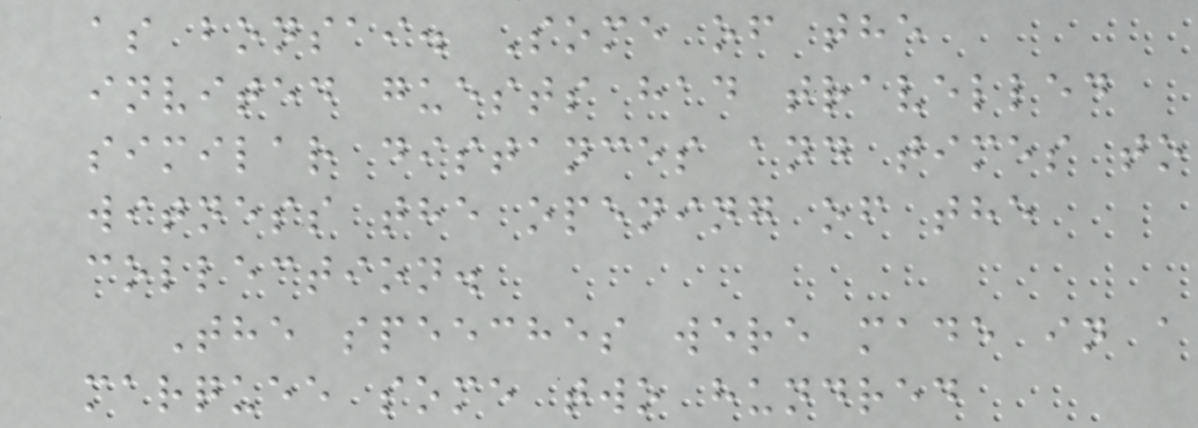as bonsai. Some of the
invited guests had travelled
similar distances and times to
witness the opening of the
collection.
The speeches were made in a
marquee some two hundred
